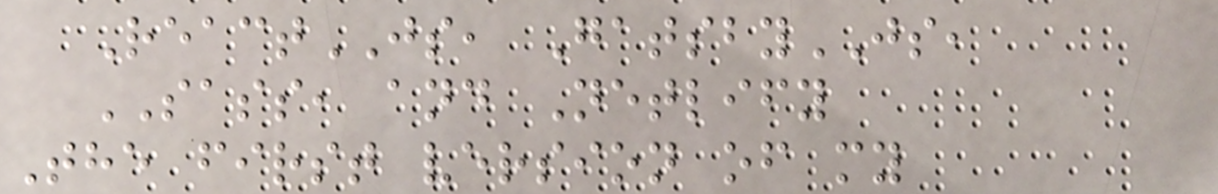ReactJS, GatsbyJS,
SASS, and Netlify
The first version of my
